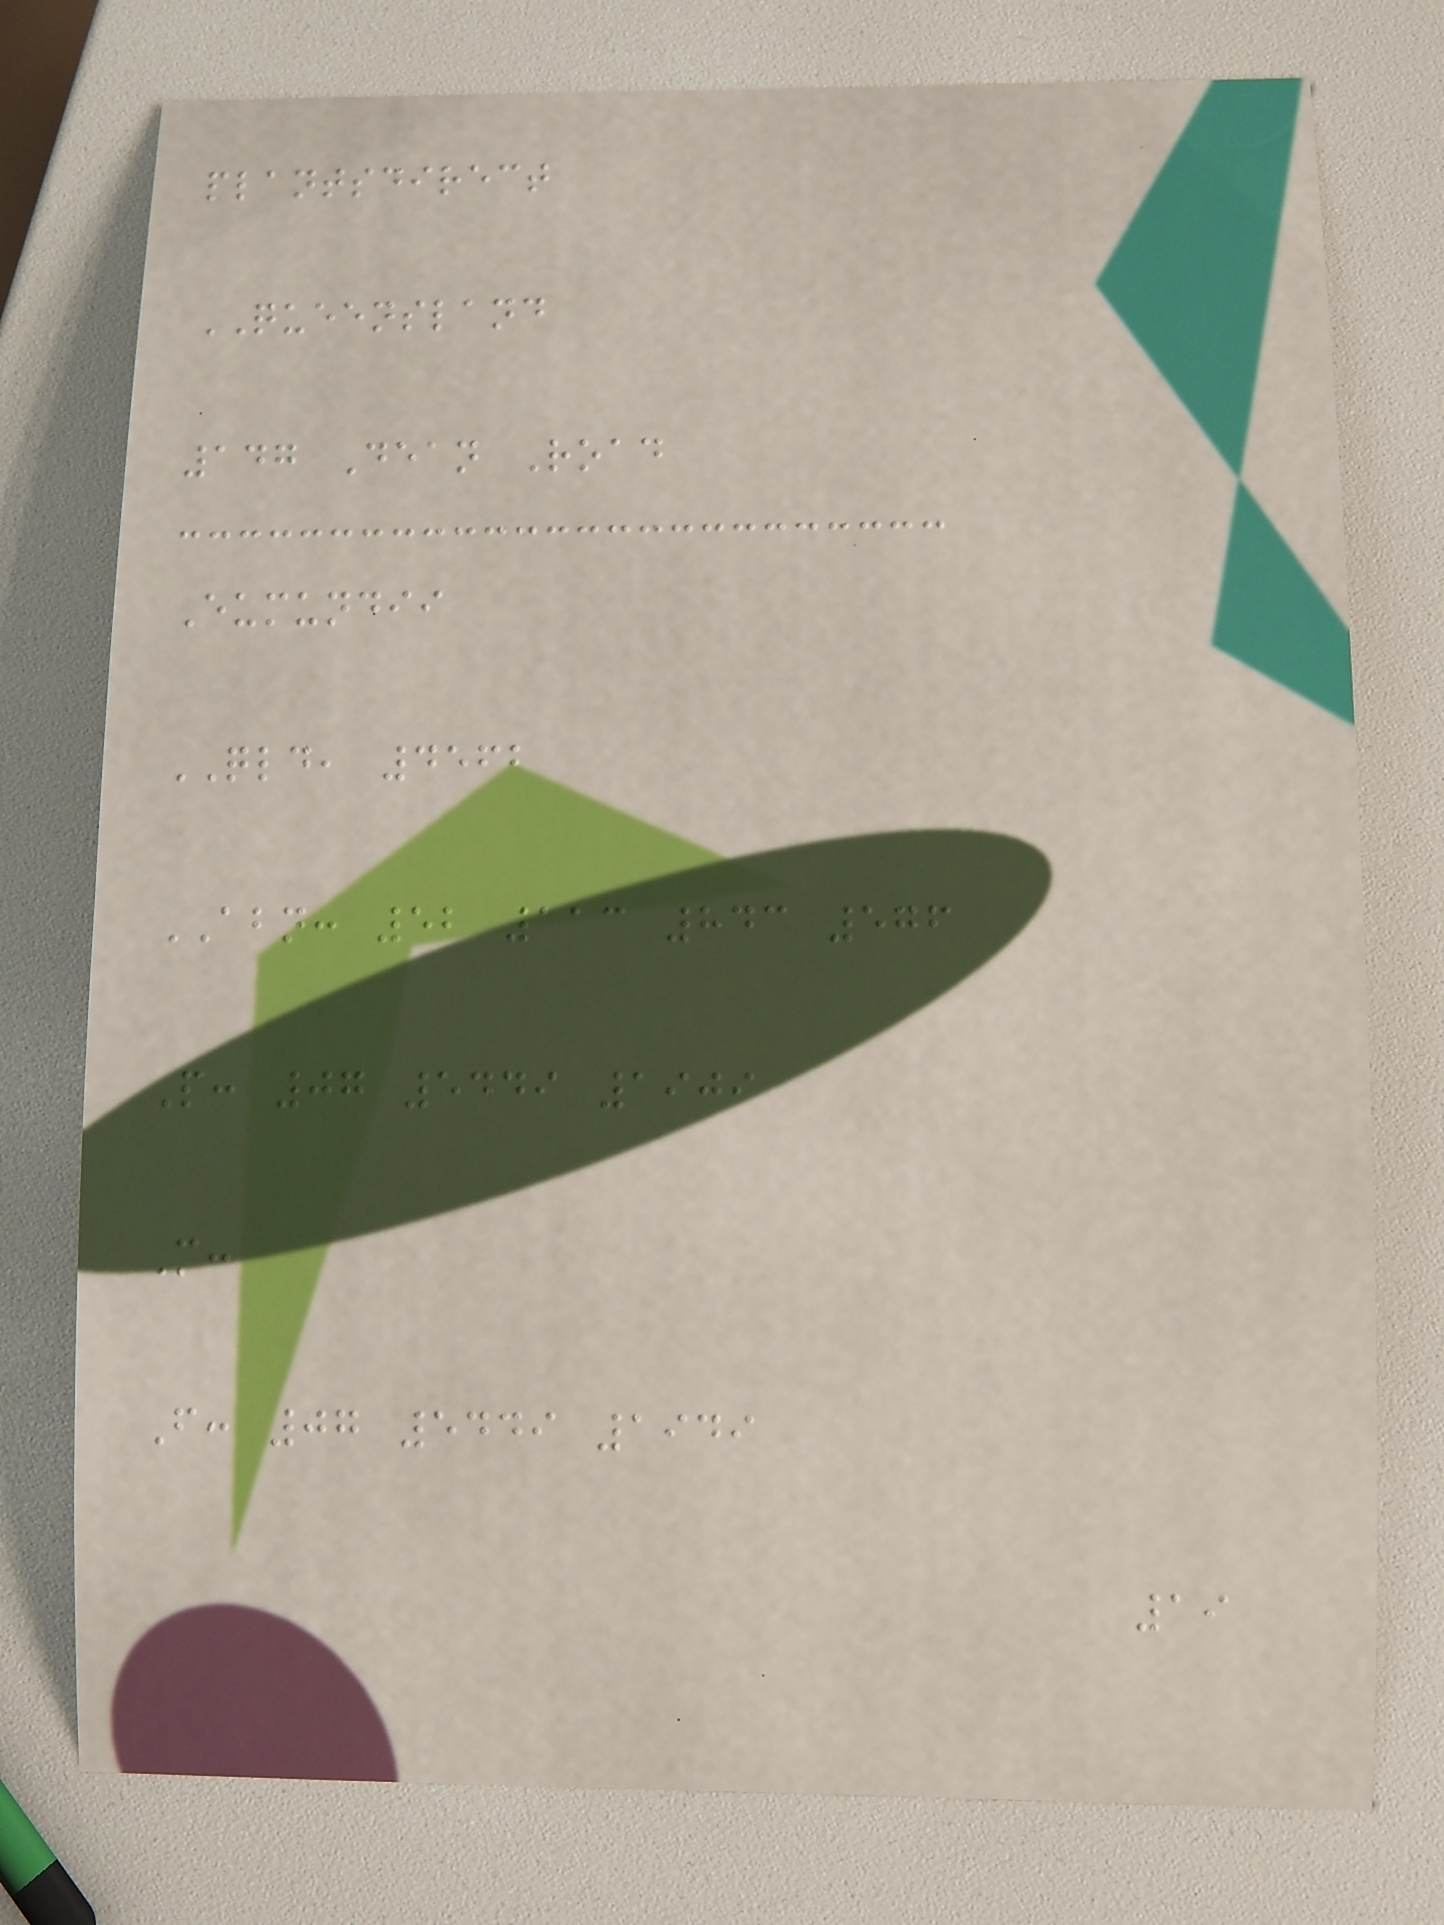plantsdirect
QUEENSLAND
147 Dean Road
Eumundii
QLD, 4562
ABN: 52 113 843 576
P: 07 5449 1909
M:
F: 07 5449 1949
19
